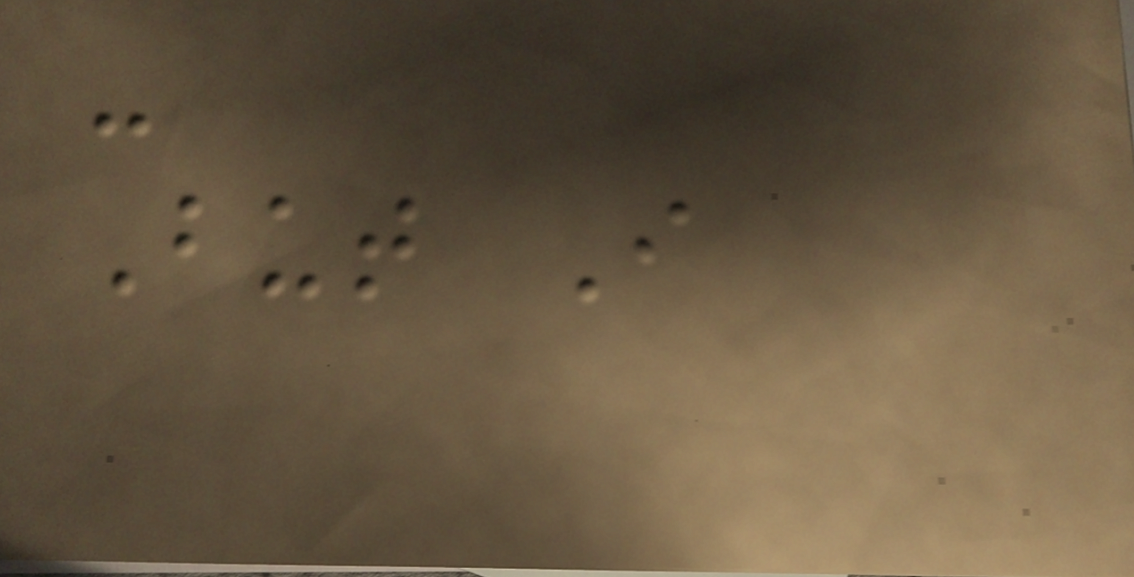-
But I
